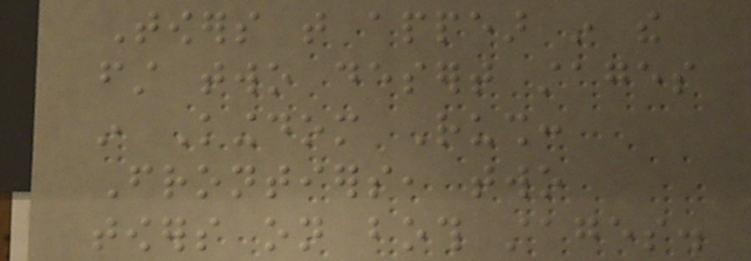Towers that appear in the
first two desert stages
in Kingdom Rush:
Frontiers, two
towers on both stages.
